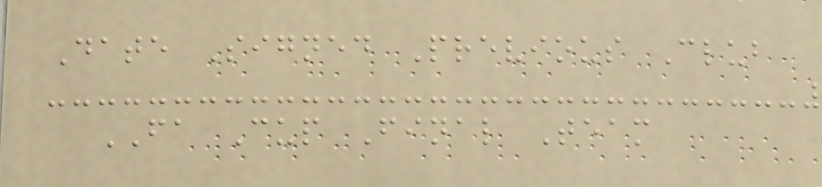Date Signed Previous Club
FA Cup Final Team
